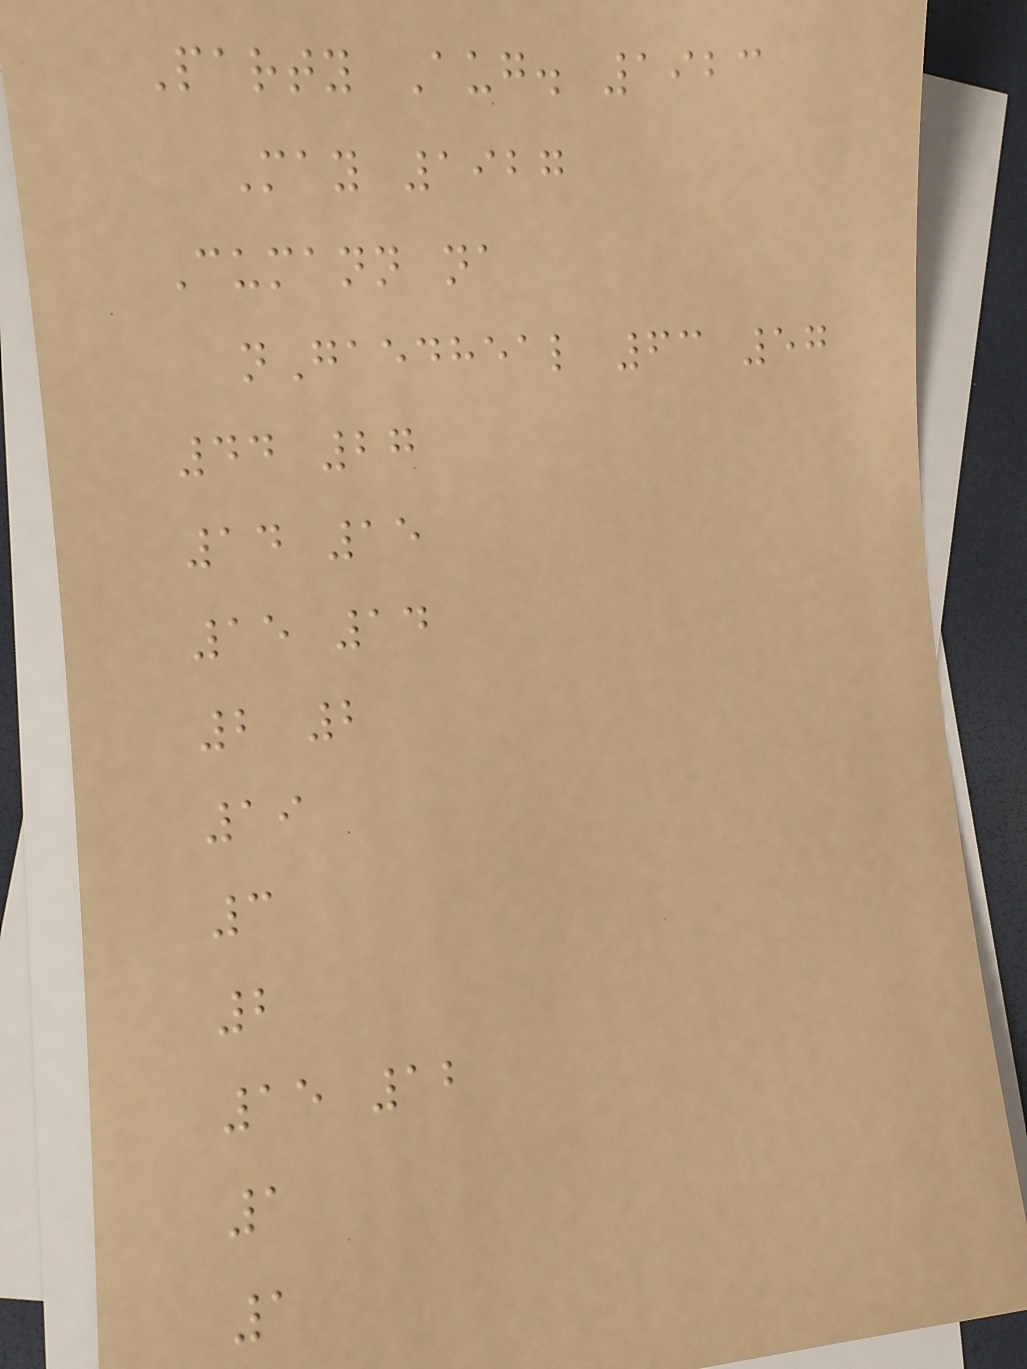Party Aug. 1923
May 1927
Cumann na
nGaedheal 63 57
44 27
14 15
15 14
2 2
19
3
2
15 12
1
1
